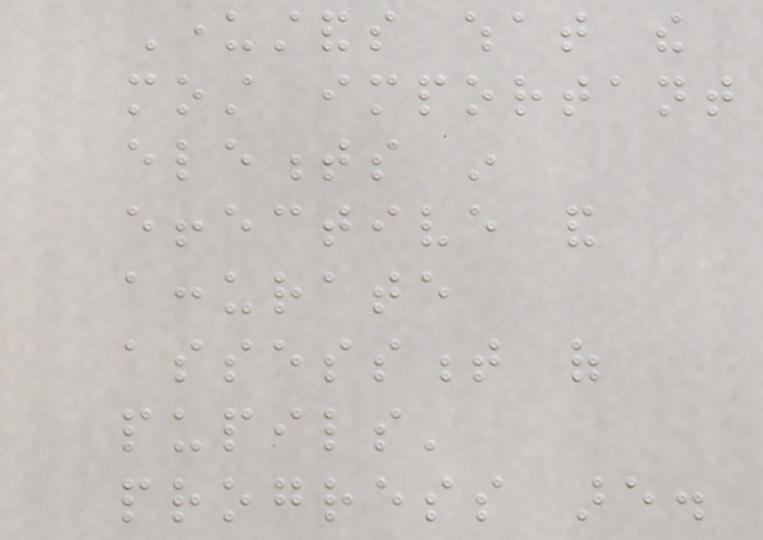Understands what the
most important
elements in
effective and
accurate
assessment of
pupils'
progress are.
